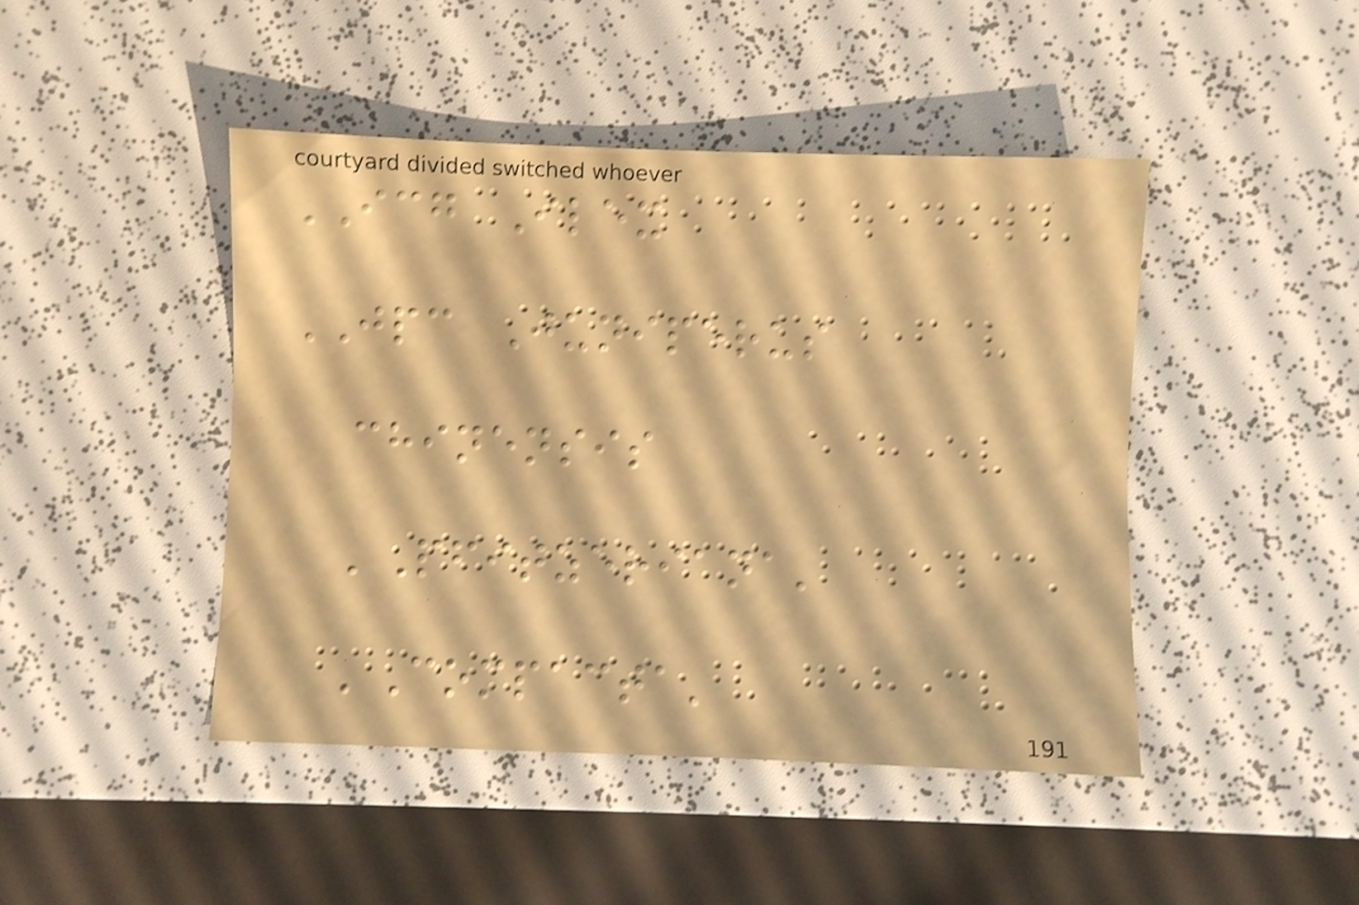ICG Ilex
JPC Juniperus
chinensis
'Pfitzeriana'
'Compacta'
